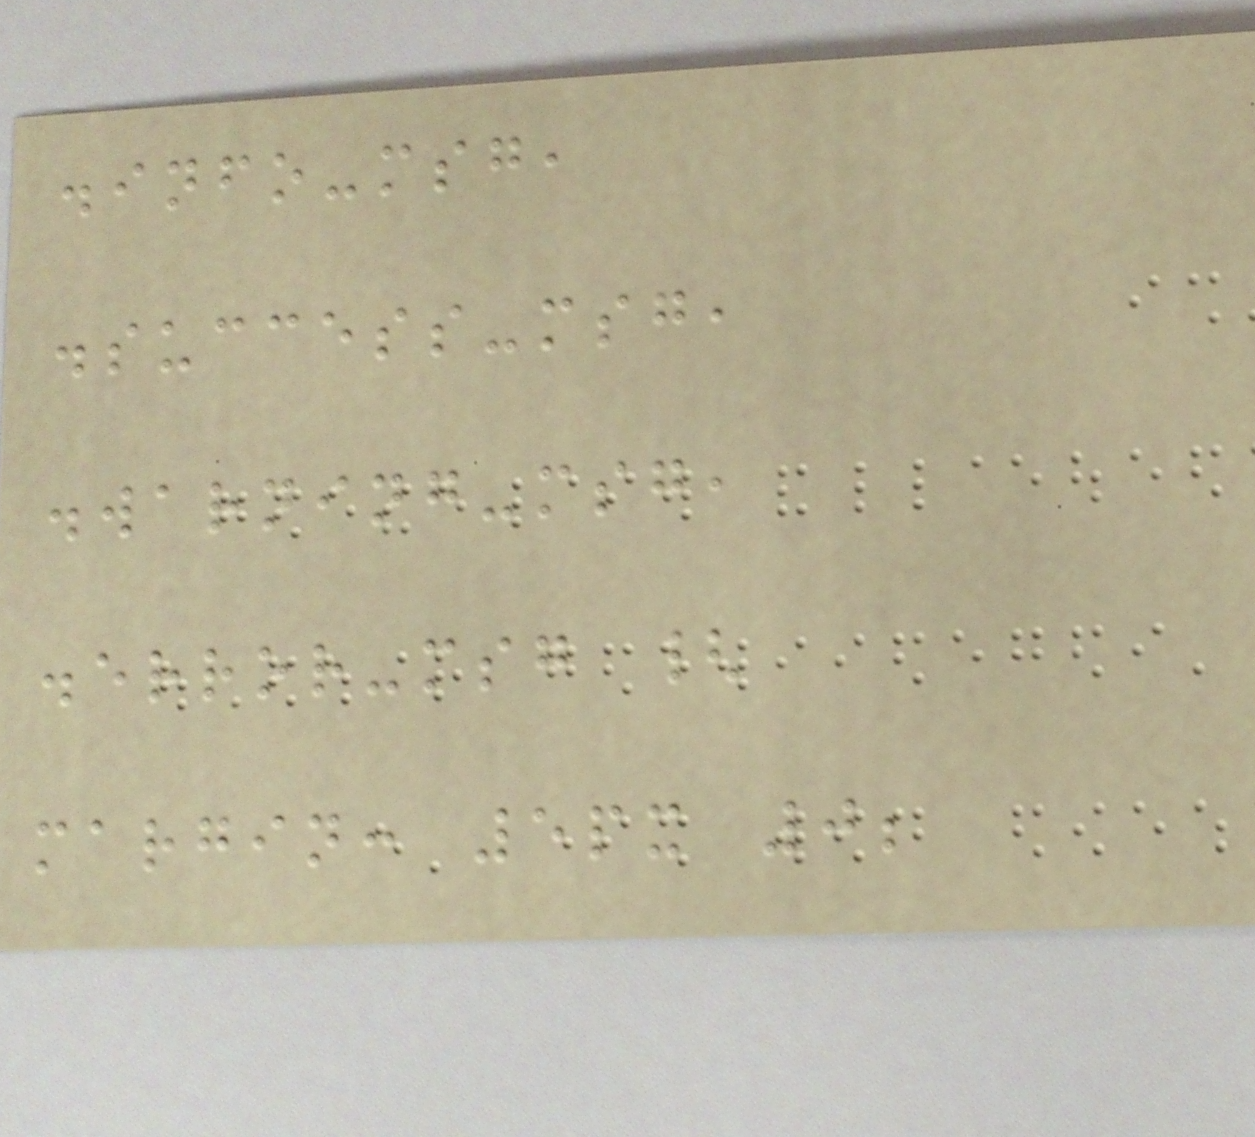.info-msg,
.success-msg,
.warning-msg,
.error-msg {
margin: 5px 0;
